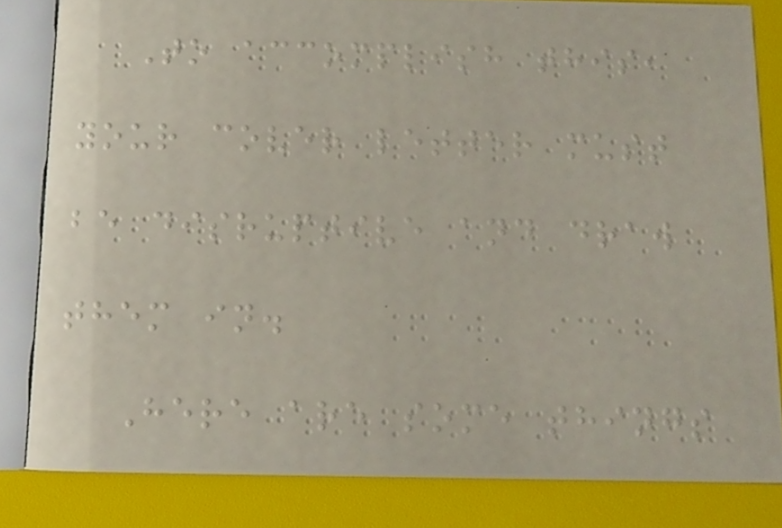To accomplish this,
your cover letter must
be disruptive and draw
them in.
Here are some things
